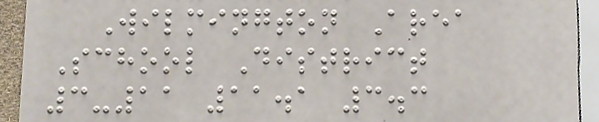Wilmington Area
School District
3-11 11.1 3.3
